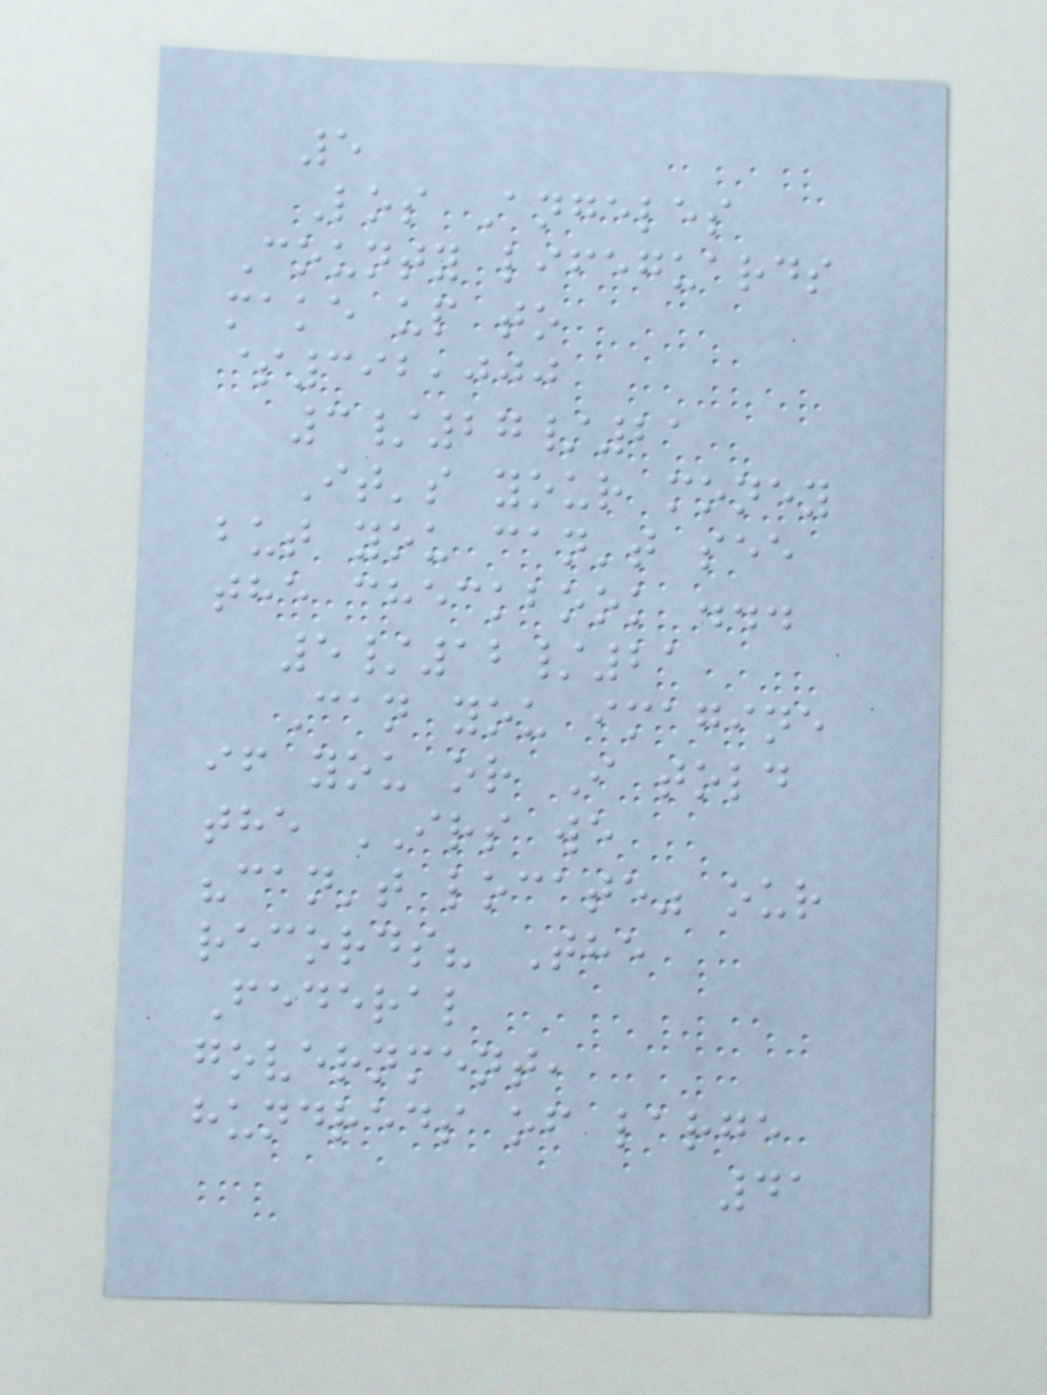5
Los Angeles
County lifeguards
make up to
$392,000
3/27/21
It's your money
but you can't see
the checkbook ...
5/12/21
Can you imagine
if you or I told
the IRS we
"can't locate" our
records? The
Federal
government,
hundreds of large
41
